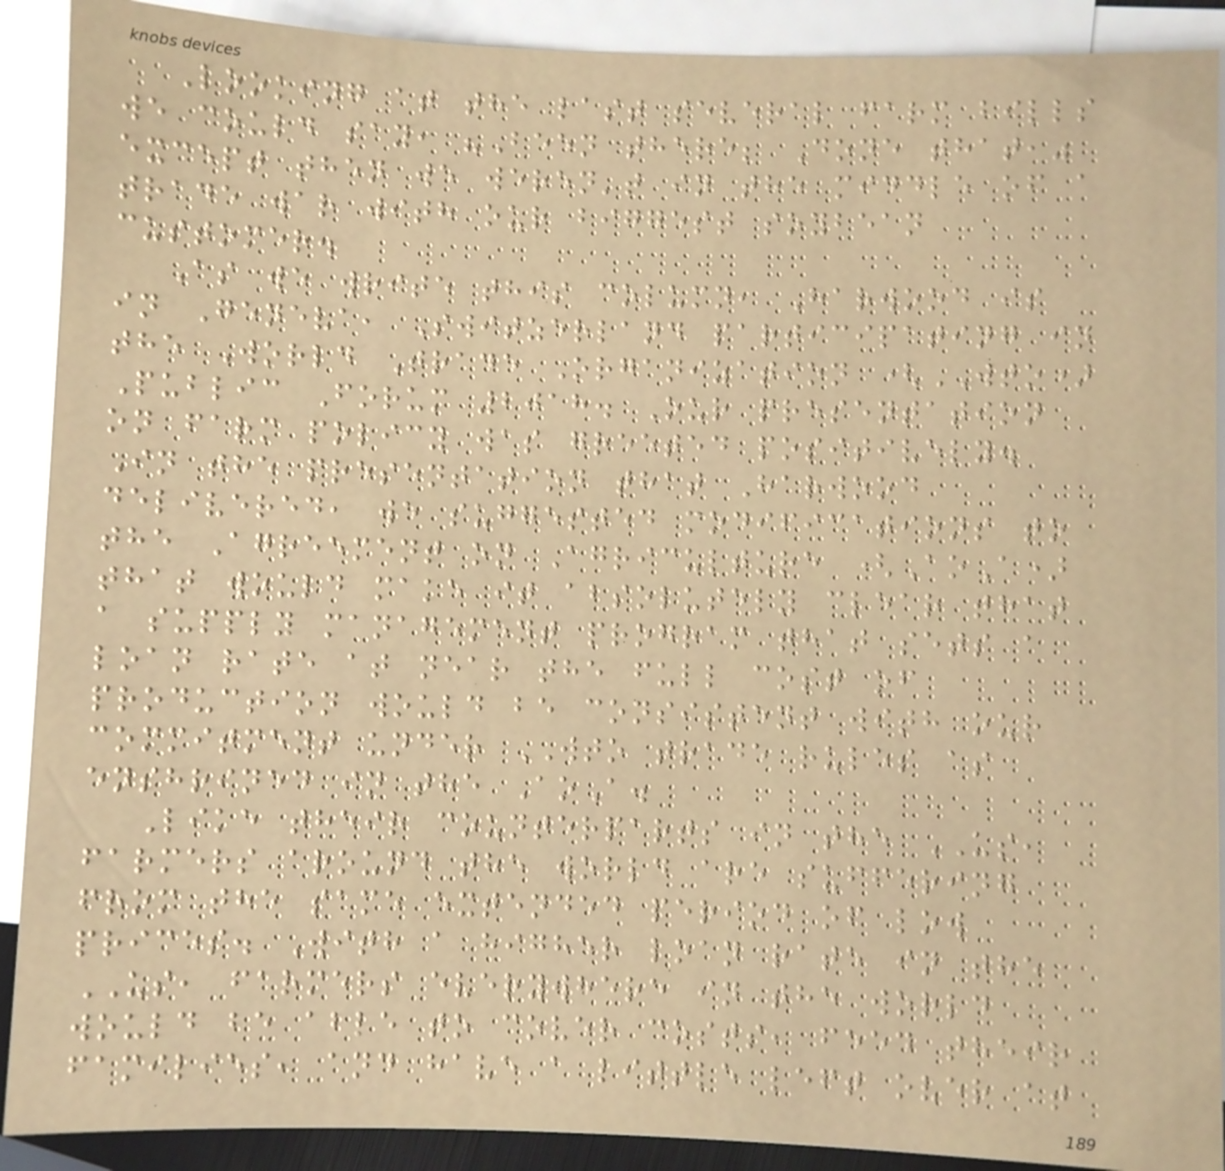Looking at the last several farm bills
we could say, "Been there; Done that,"
except then we weren't in the middle of a
trade war with our biggest soybean
customer.
As we write this column, Harwood is
in Geneva, Switzerland participating in
the World Trade Organization (WTO)
Public Forum 2018. Our presentation
on farm policy was greeted positively.
In the presentation that Harwood
delivered, we suggested modifications to
the Agreement on Agriculture (AoA)
that would make it absolutely clear that
a supply management program that sets a
loan rate at near the full cost of
production would be consistent with our
commitment under WTO trade rules as
enshrined in the AoA.
Like their counterparts in the US,
farmers around the world are suffering
from the same extended period of low
prices. With a higher loan rate in the
US, farmers everywhere in the world
would be able to cover costs, feed their
families, and have a little left over at
